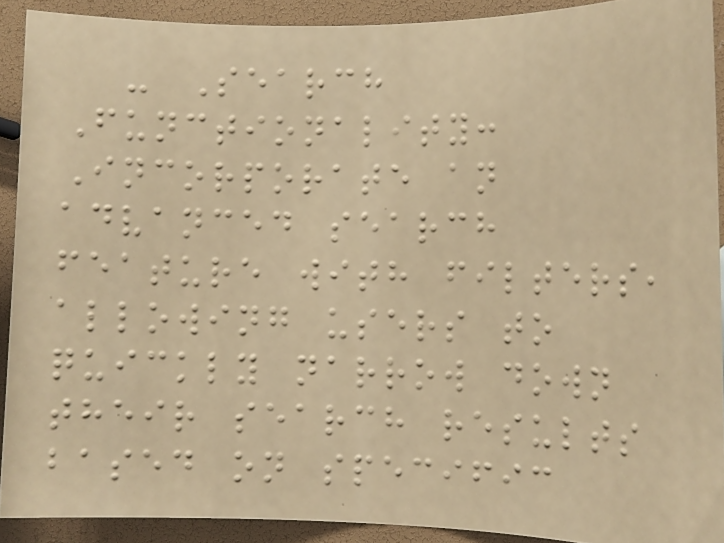- Search
Functionality:
Incorporate an
advanced search
feature with filters,
allowing users to
quickly narrow down
their search results
based on specific
